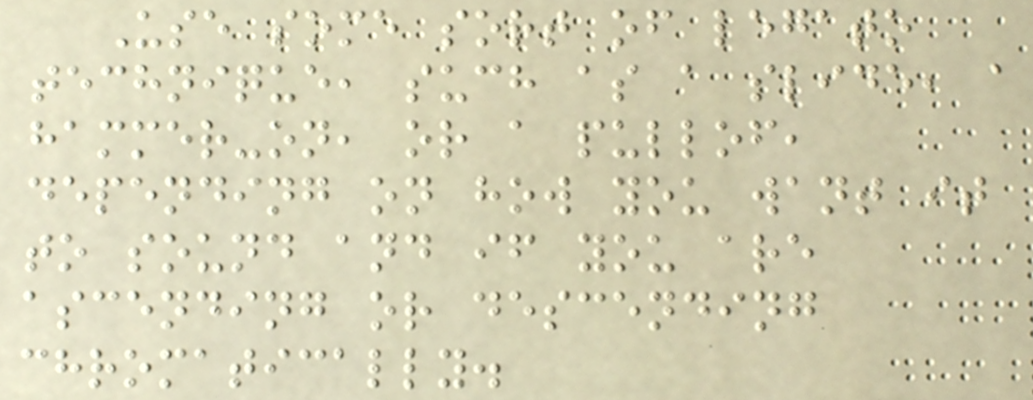Use some sort of legato
technique, such as a slide, a
hammer-on, or a pullof,
depending on how you want it
to sound and if you are
ascending or descending
chromatically.
